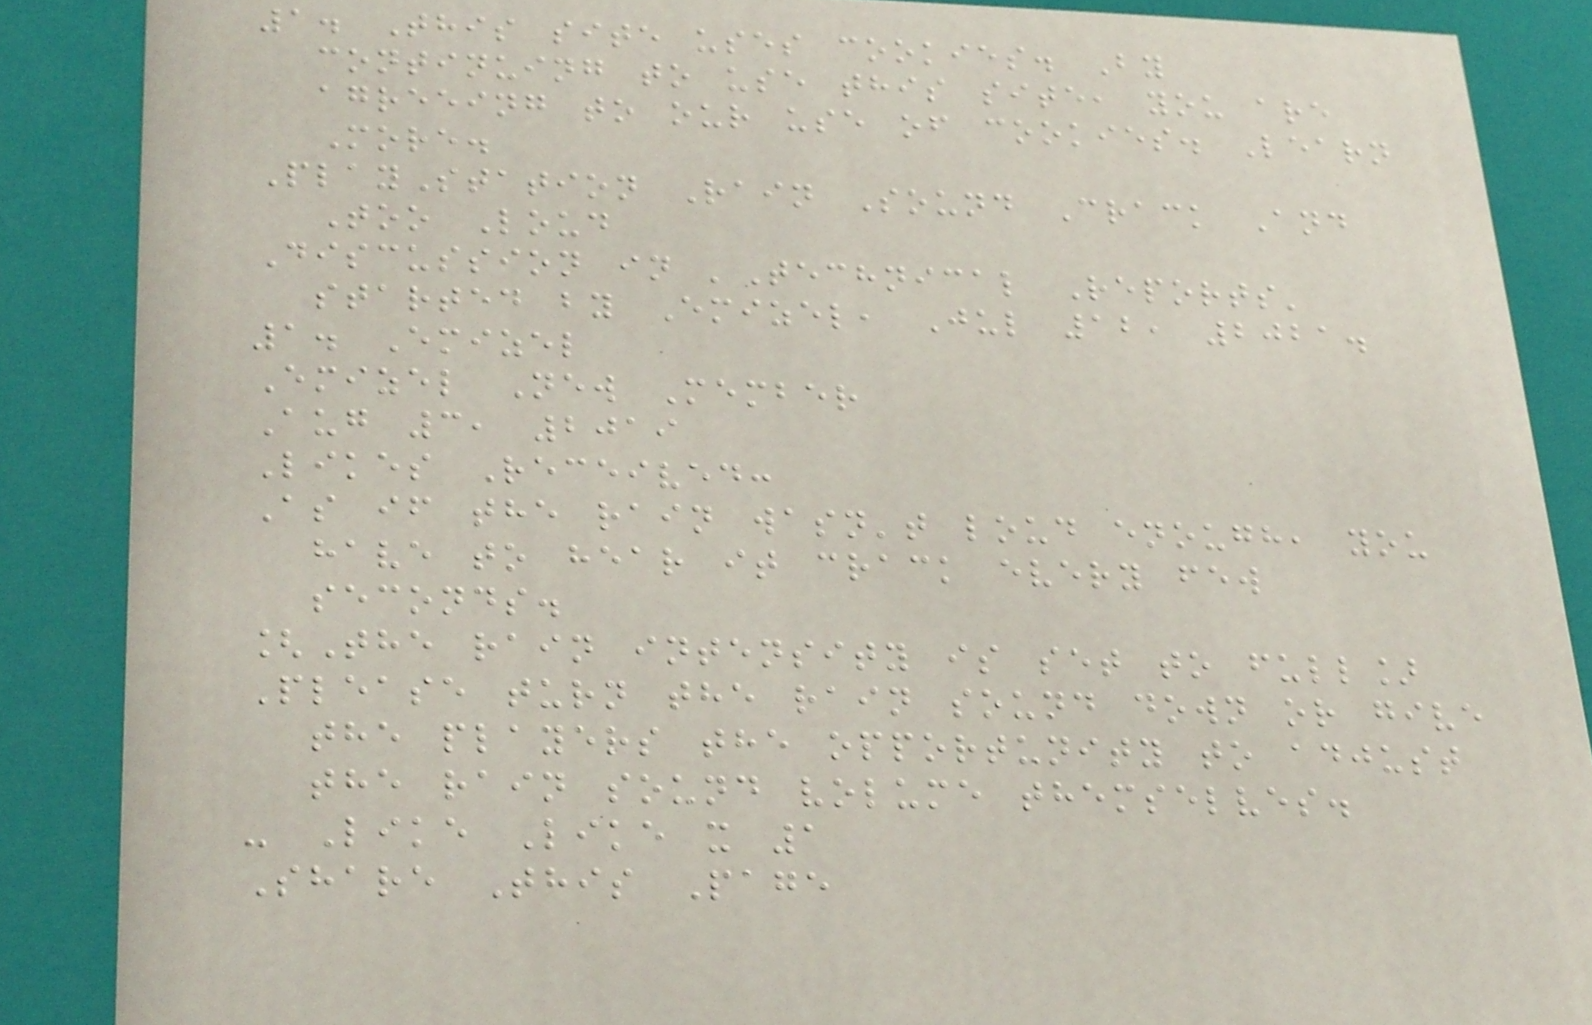1. This site uses cookies. By
continuing to use this site, you are
agreeing to our use of cookies. Learn
More.
PlayStation Rain Sound Crack And
Too Loud
Discussion in 'Technical Reports'
started by Emizel, Jul 12, 2021.
1. Emizel
Emizel New Member
Aug 3, 2019
Likes Received:
As if the rain wasn't loud enough, you
have to hear it crack every few
seconds.
[The rain intensity is set to full]
Please turn the rain sound down or give
the players the opportunity to adjust
the rain sound volume themselves.
- Like Like x 1
Share This Page
